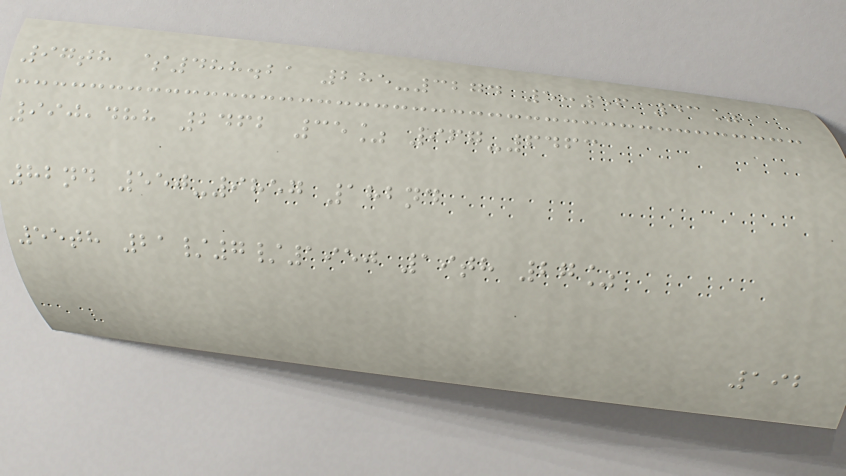97th $488.21 285-3274 5:56 43%
990,488 2462 35% 967-6463
82nd 550-9857 182nd
55th 21/7/1950 19th 27%
192
